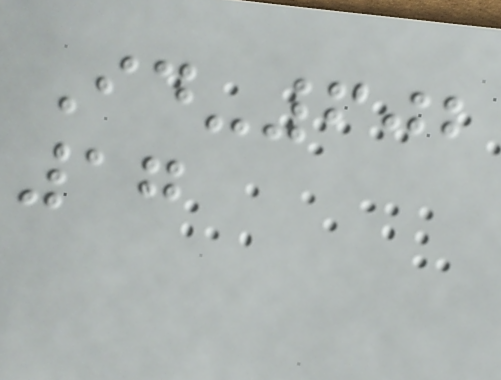Id-602
17
